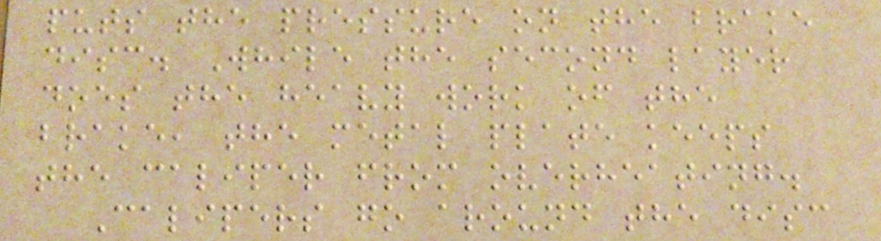puts the pressure on the brake
disc. While the second layer
does the heavy work of the
brake, the metal plate keeps
the caliper from overheating.
Calipers go around the disc
